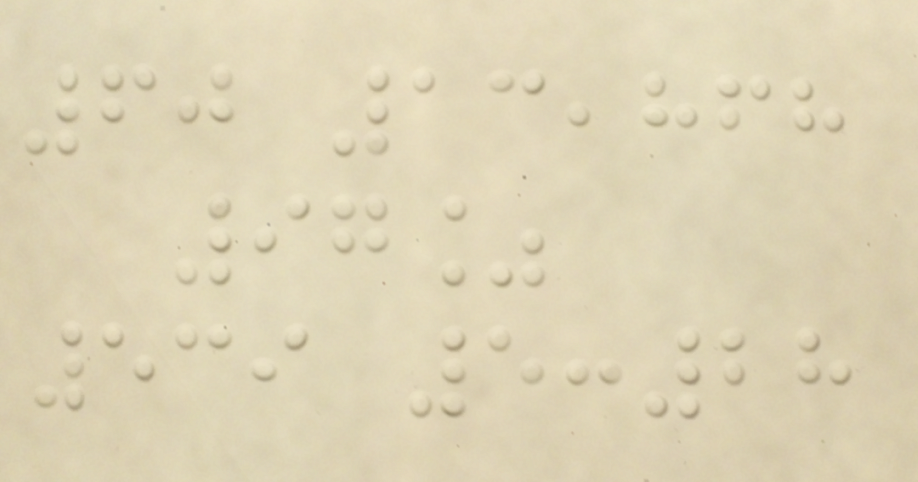60 13,868
97%
539 5:28
